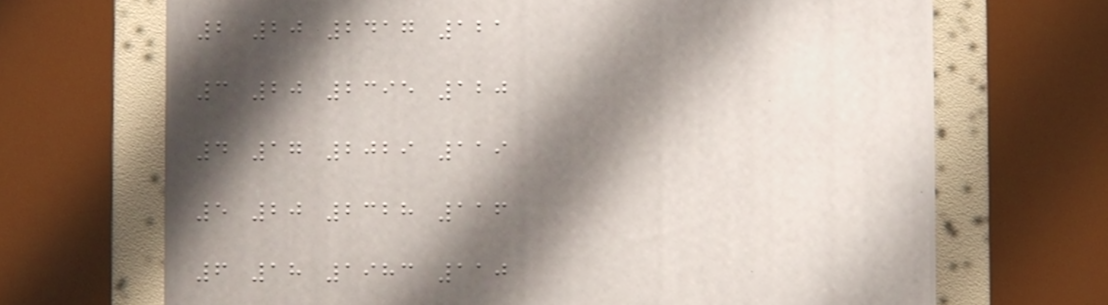2 20 2417 121
3 20 2395 120
4 17 2029 119
5 20 2328 116
6 18 1983 110
